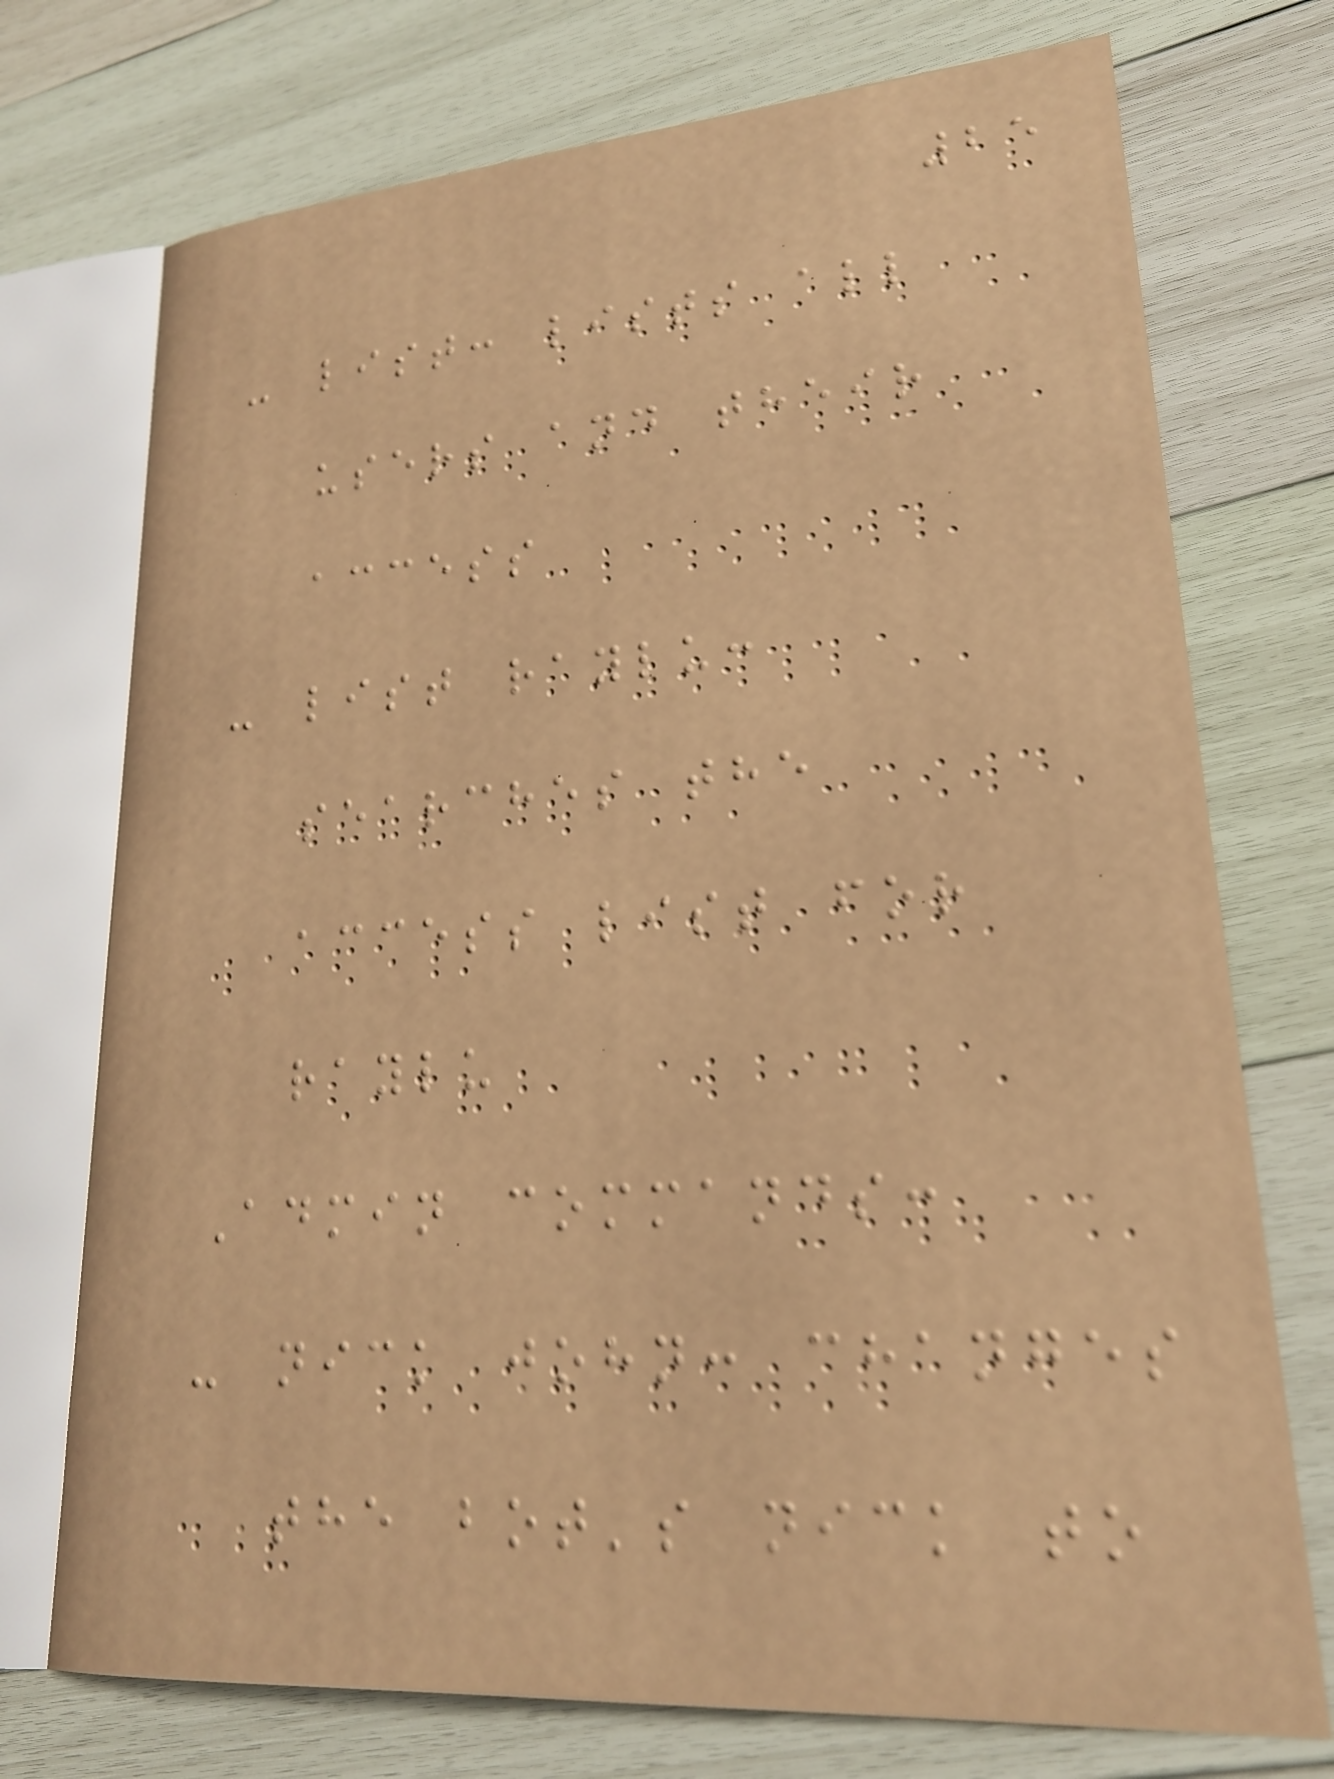25
- list: lists all
users and their
access
- list raylu:
searches the
access list for
raylu
Admin commands:
- nick john: changes
the bot's nick to
